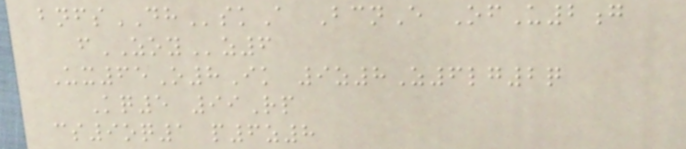bnfsDHskA BcnE OfU2g
fZOYz6
Ux65O8Ik 9z8Z6lg2q
Kq5 99Rp
cs9oq1 p6z8
